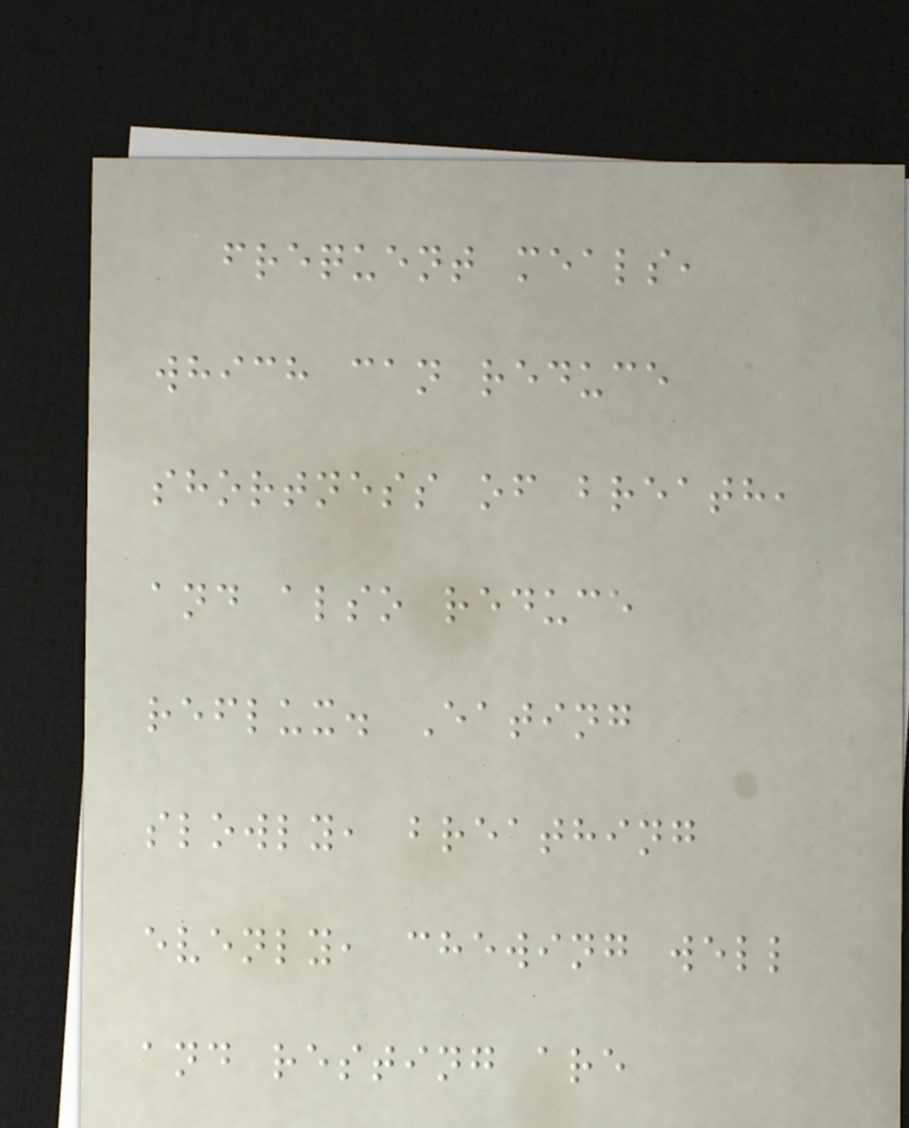frequent meals,
which can reduce
shortness of breath,
and also reduce
reflux. Eating
slowly, breathing
evenly, chewing well
and resting are
